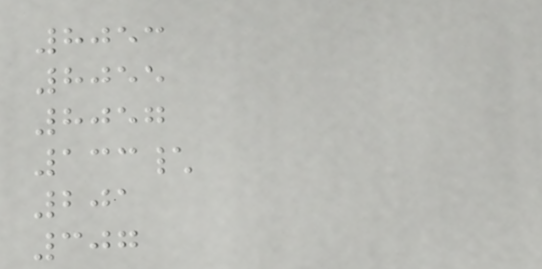8053
8055
8057
133\
201
307
